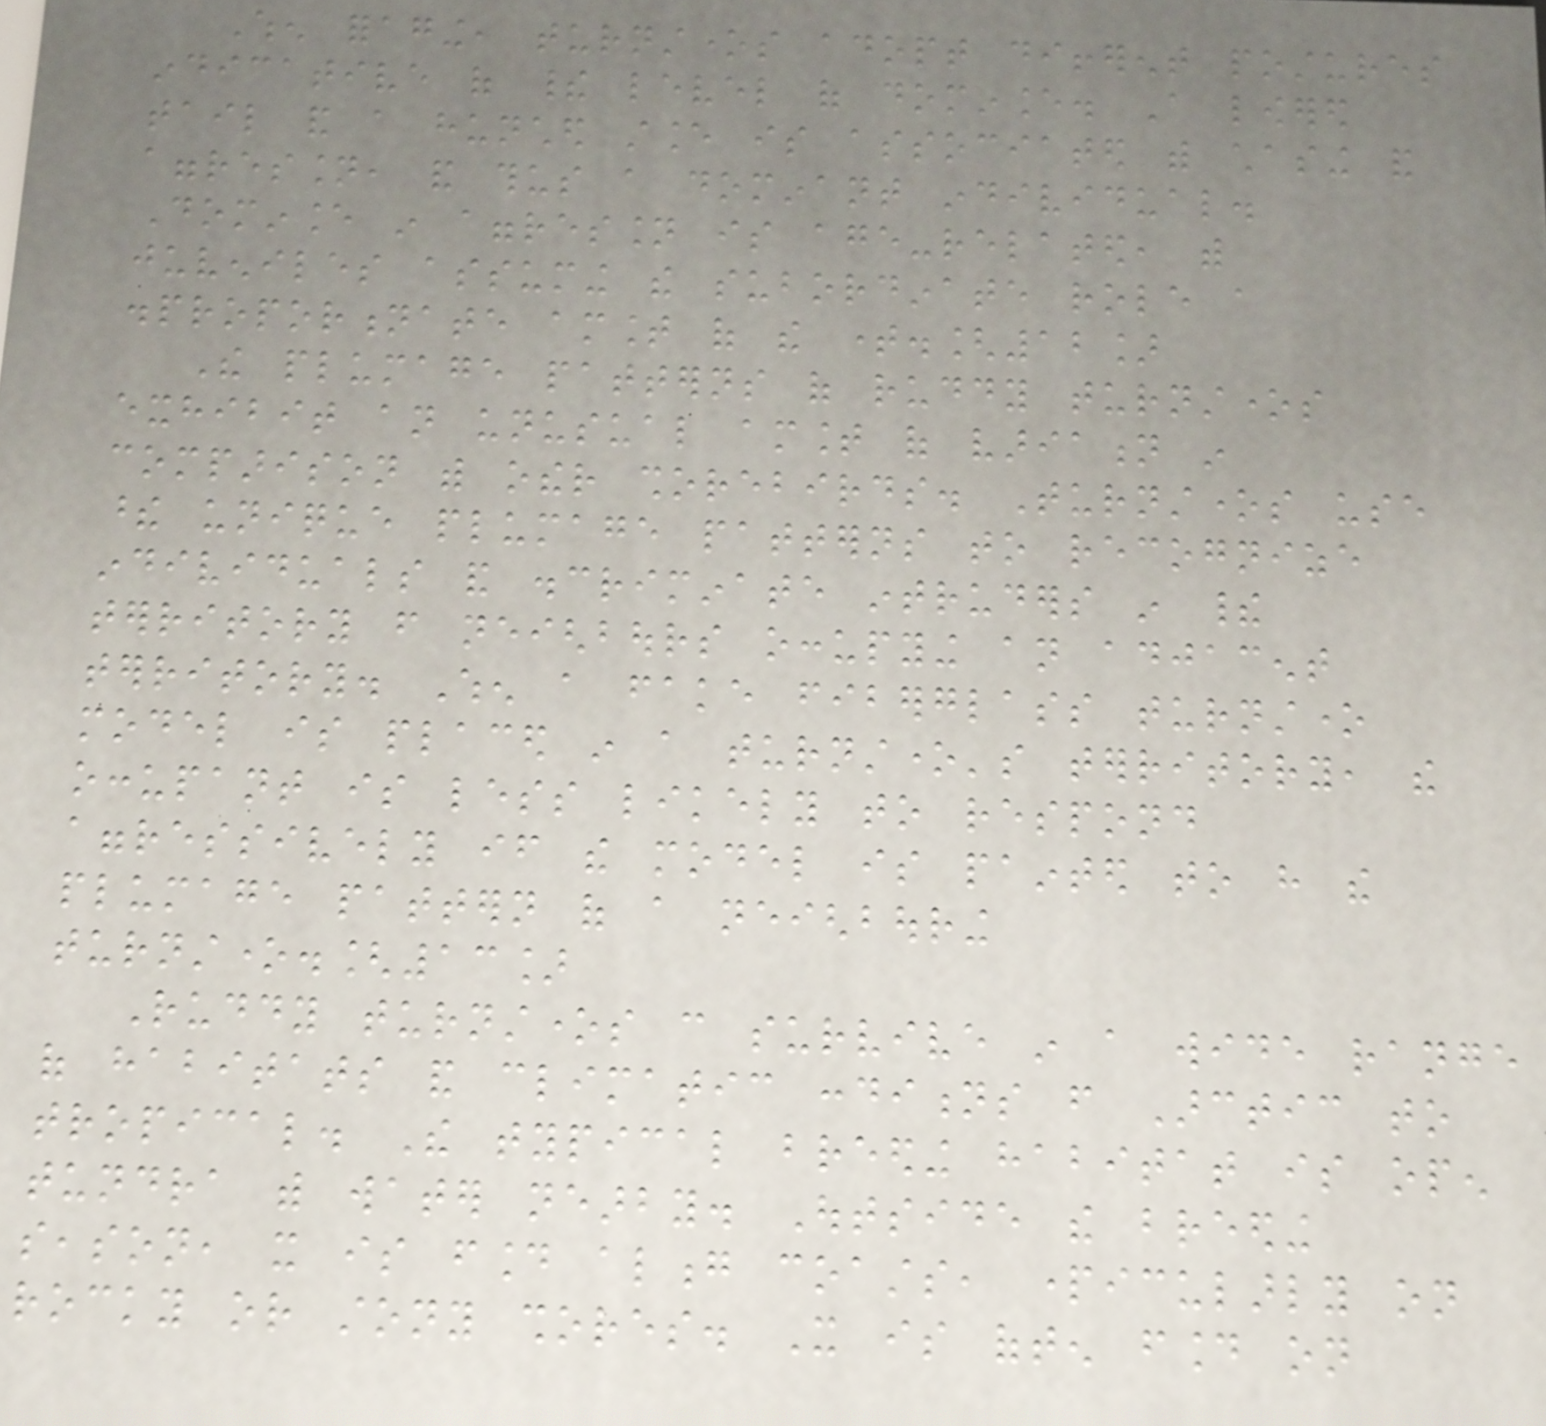When foraging, turnstones adopt different postures
indicative of their level of dominance. A lowered
tail and a hunched stance is associated with chasing and
aggression, and thus a dominant individual.
Dominance in aggression is age-related, with
juveniles assuming the subordinate role a
disproportionate amount of the time.[12]
The plumage patterns of ruddy turnstones
exhibit an unusual amount of variation in
comparison with other shorebirds. Turnstones use
these unique plumage patterns to recognize
individuals and discriminate intruders in their
territory from neighbours occupying an adjacent
territory. When a fake fiberglass turnstone
model is placed in a turnstone's territory, the
occupant is less likely to respond
aggressively if the model is painted to have the
plumage pattern of a neighbouring
turnstone.[13]
Ruddy turnstones can survive in a wide range
of habitats and climatic conditions from Arctic to
tropical. The typical breeding habitat is open
tundra with water nearby. Outside the breeding
season, it is found along coasts, particularly on
rocky or stony shores. It is often found on
